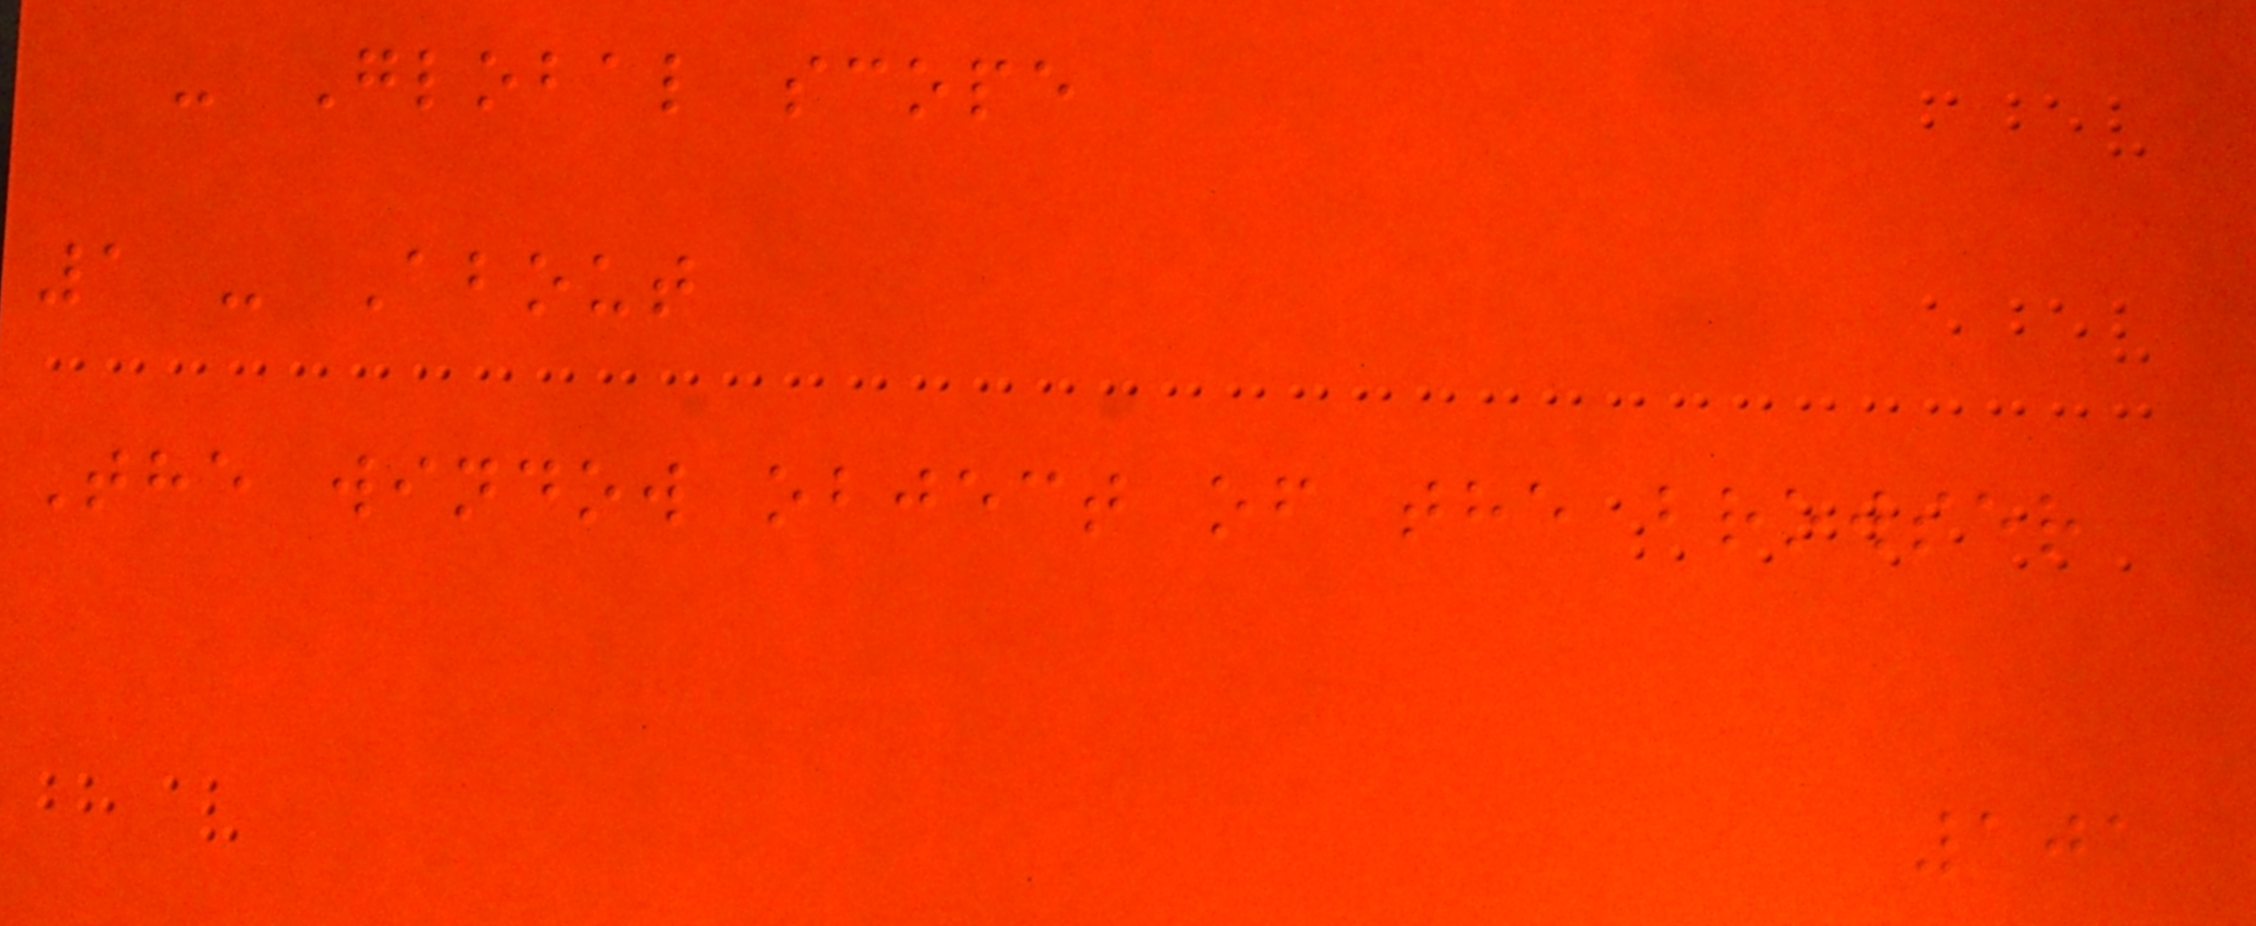- Global scope
1 - About
The window object of the browser
101
